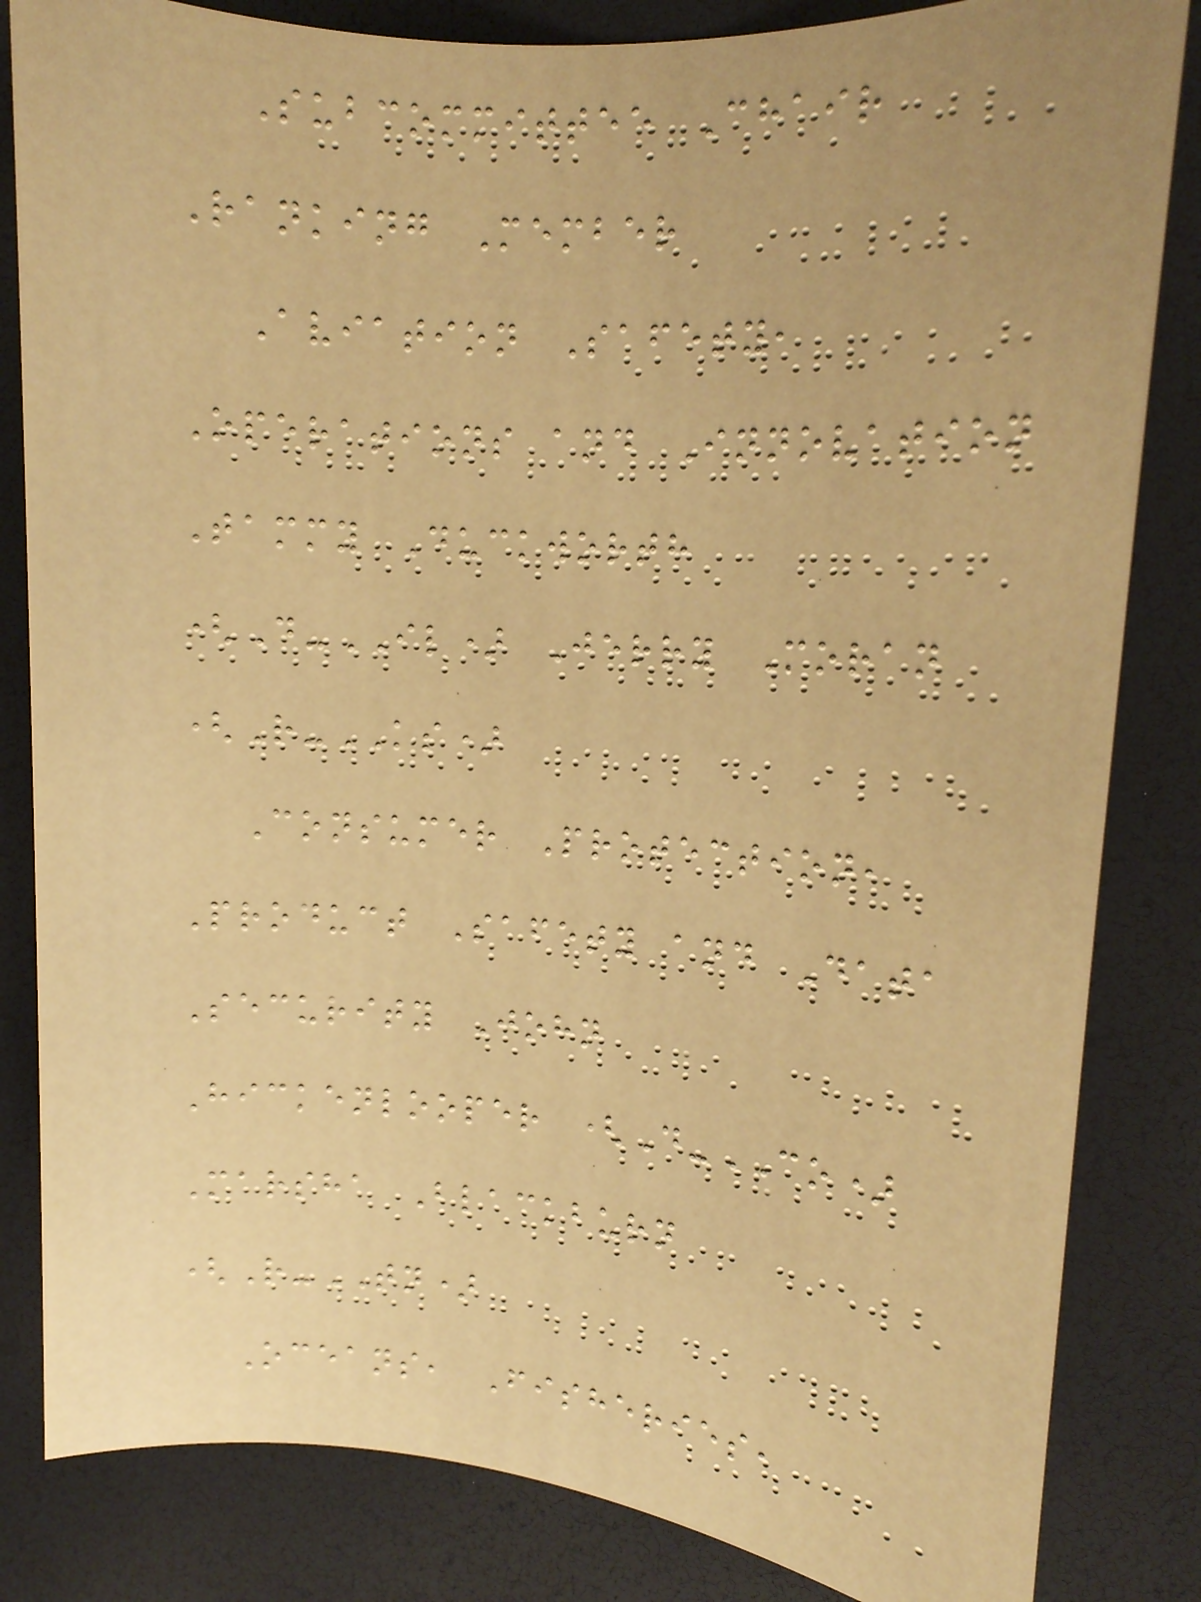Subcommittee Chair
Ranking Member
Aviation Safety,
Operations and Innovation
Tammy Duckworth
(D-IL) Jerry Moran
(R-KS)
Consumer Protection,
Product Safety and Data
Security John
Hickenlooper (D-CO)
Marsha Blackburn
(R-TN)
Oceans, Fisheries,
